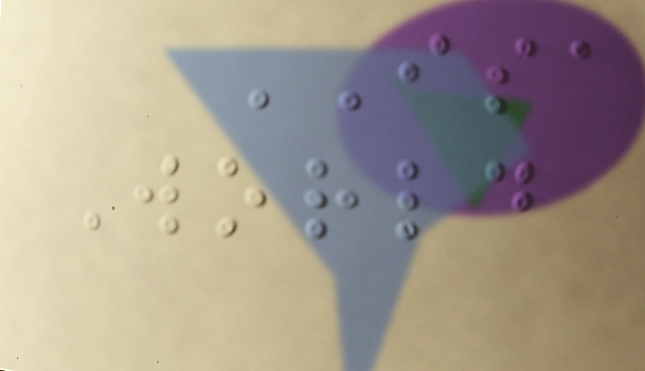ISA
World
